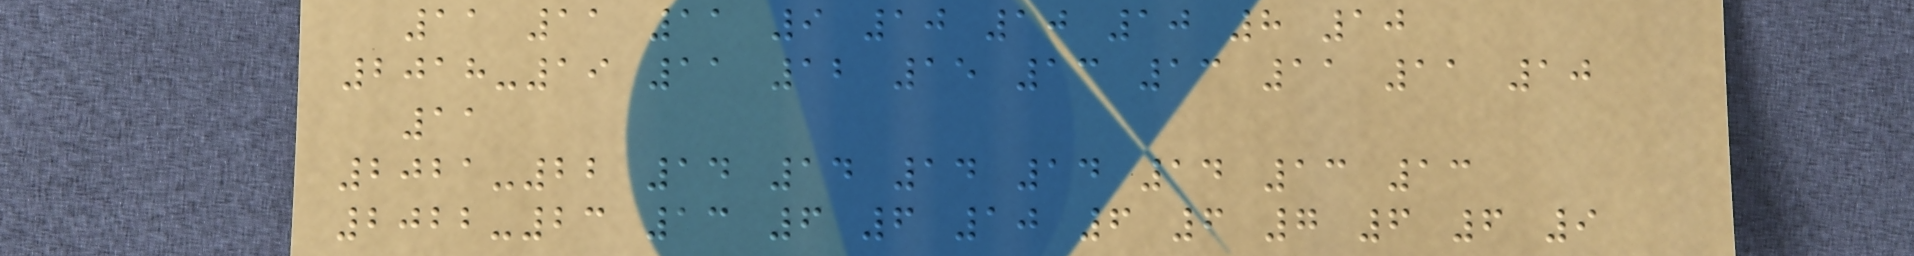11 11 11 9 10 10 10 8 10
2018-19 11 12 15 13 13 11 11 10
11
2021-22 14 14 14 14 14 13 13
2022-23 13 6 6 10 6 6 7 6 6 9
